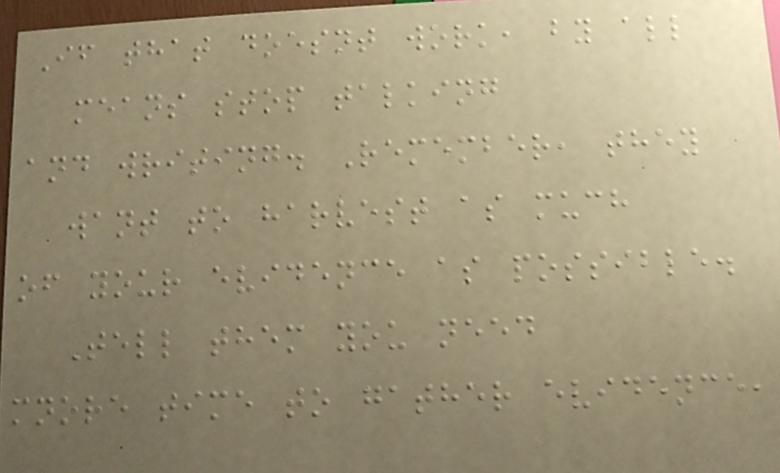If that doesnt work, by all
means stop talking
and writing. Remember, they
want to harvest as much
of your evidence as possible.
Tell them you need
mnore time to gather evidence,
